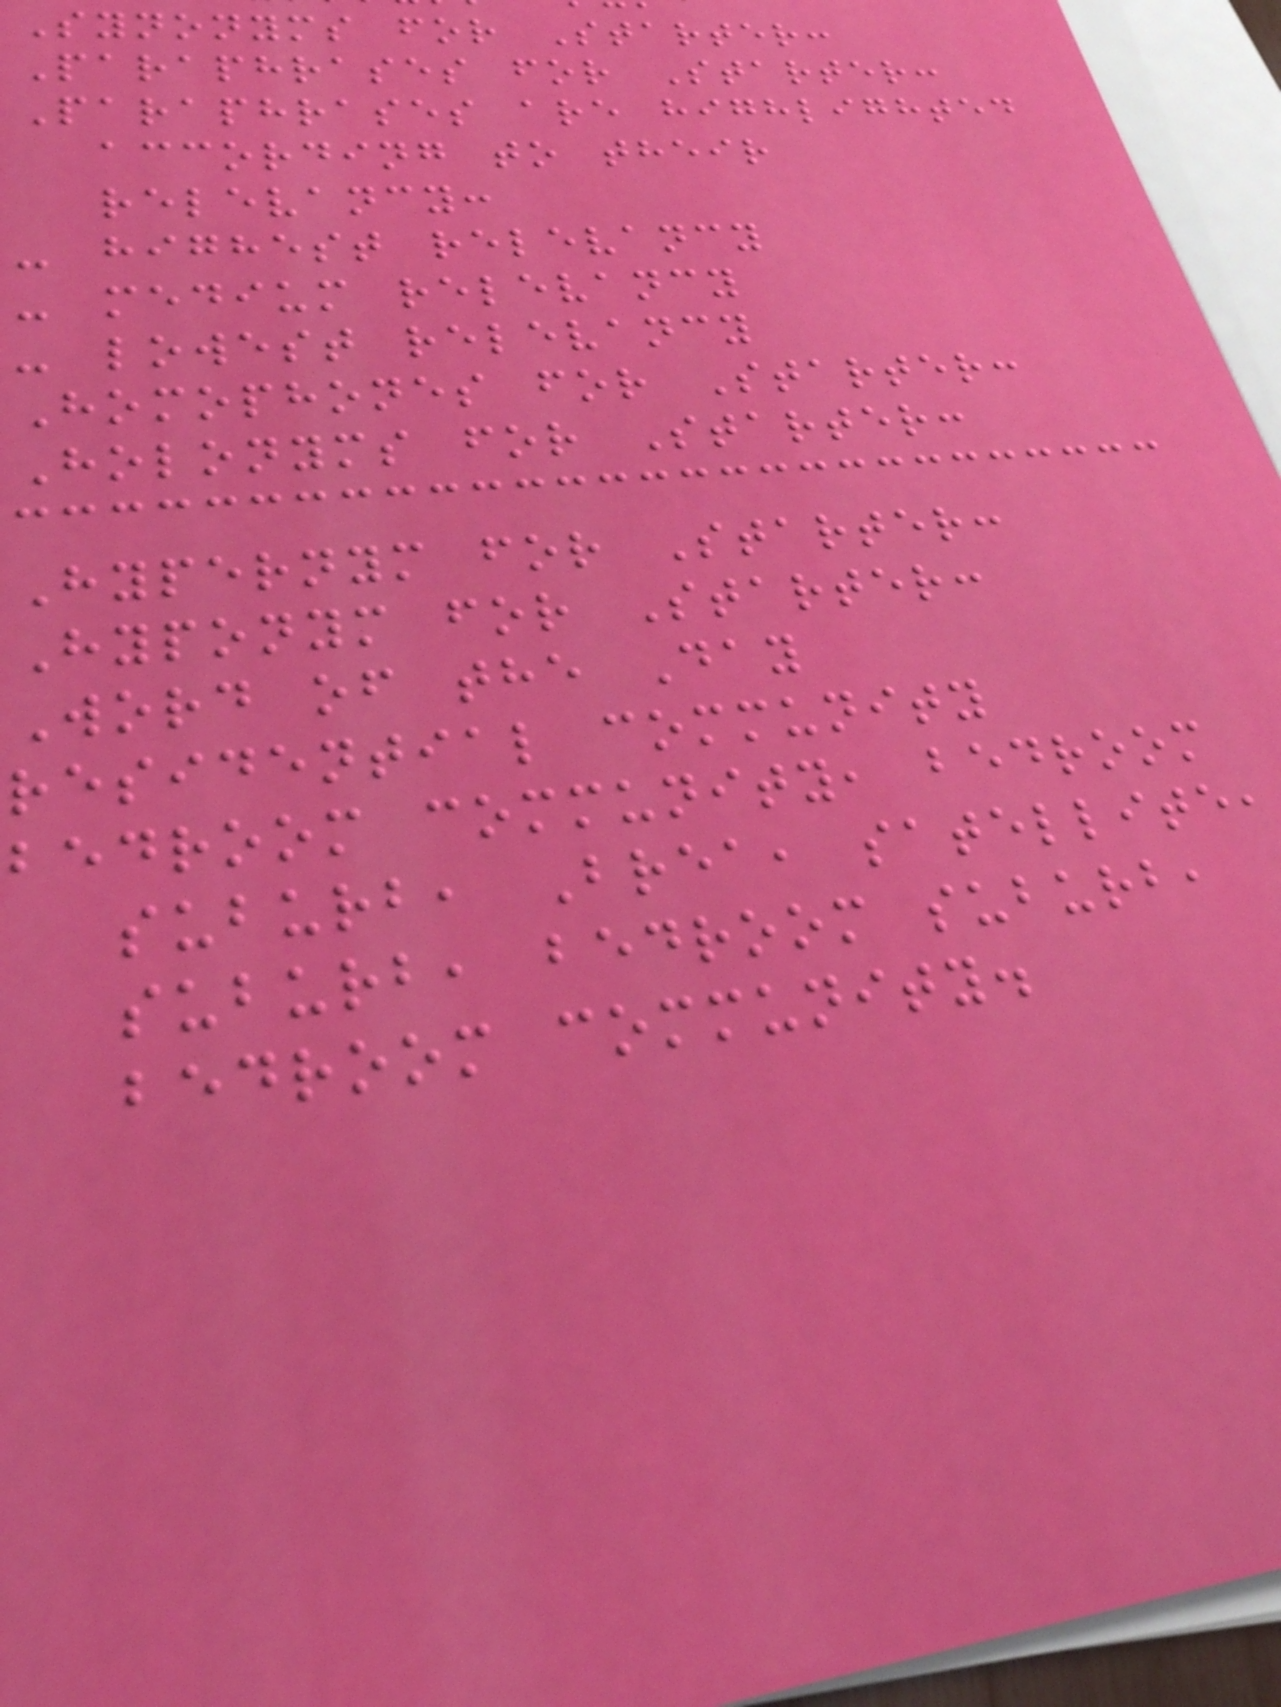Synonyms for Starter:
Paraphrases for Starter:
Paraphrases are highlighted
according to their
relevancy:
- highest relevancy
- medium relevancy
- lowest relevancy
Homophones for Starter:
Holonyms for Starter:
Hypernym for Starter:
Hyponym for Starter:
Word of the Day
residential community
bedroom community, bedroom
suburb, Brea, satellite,
suburb, bedroom suburb,
bedroom community.
